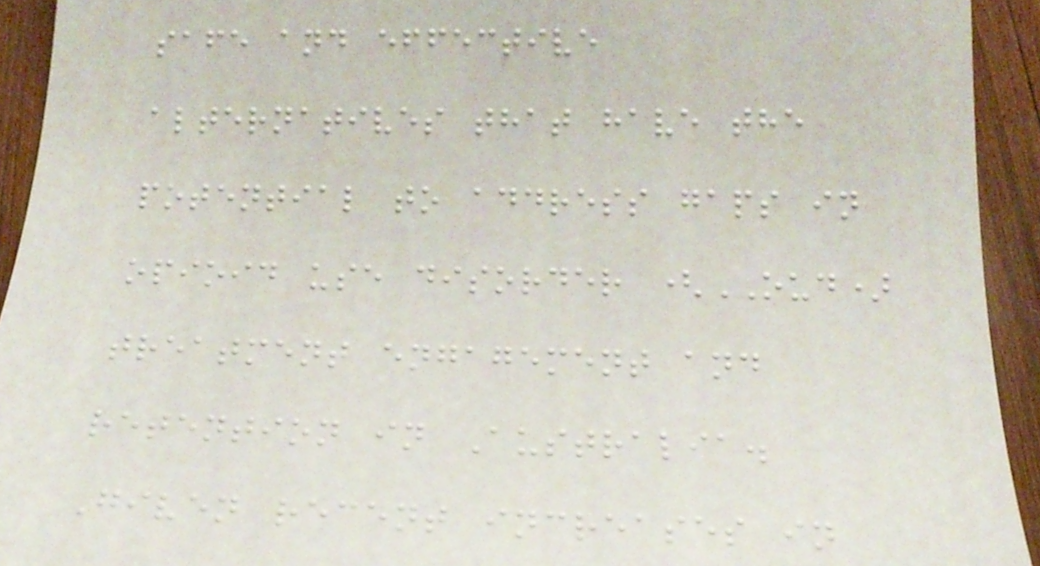safe and effective
alternatives that have the
potential to address gaps in
opioid use disorder (OUD)
treatment engagement and
retention in Australia.
Given recent increases in
